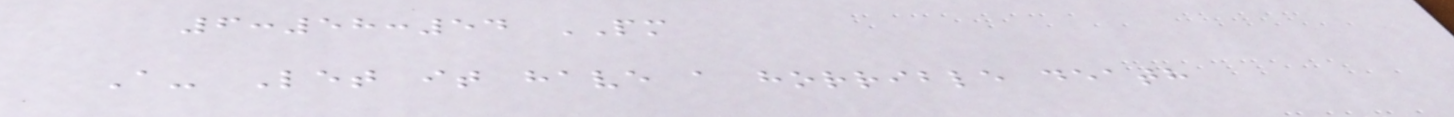6:58:54 PM
A- Let it have a horrible death
